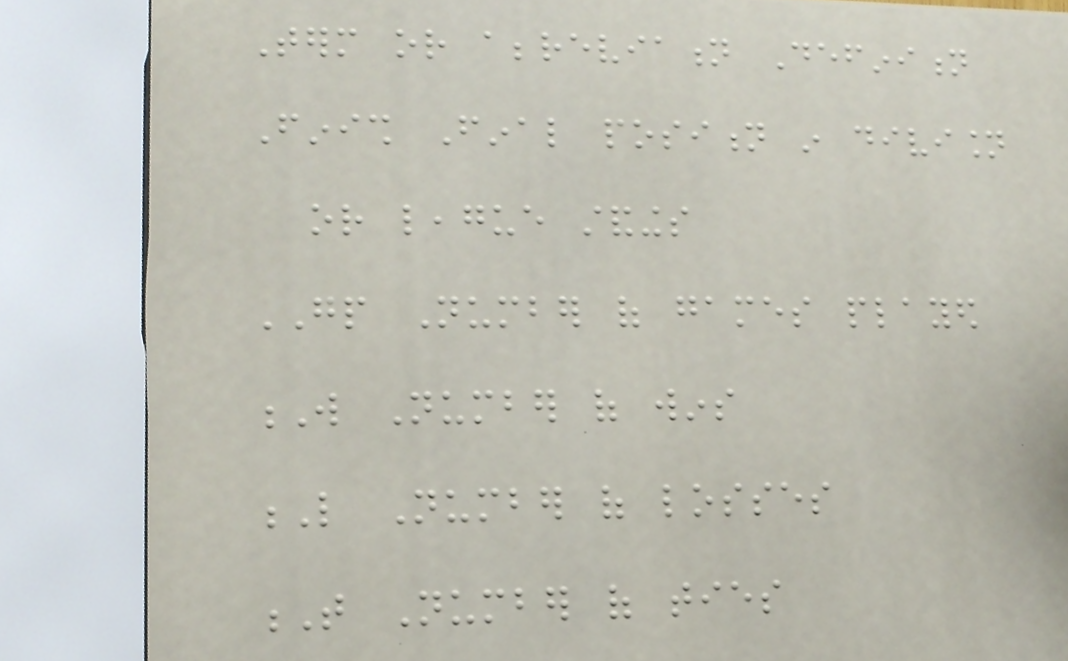Term or abbreviation Definition
Finish Final position in division
or league standings
GP Number of games played
W Number of wins
L Number of losses
T Number of ties
